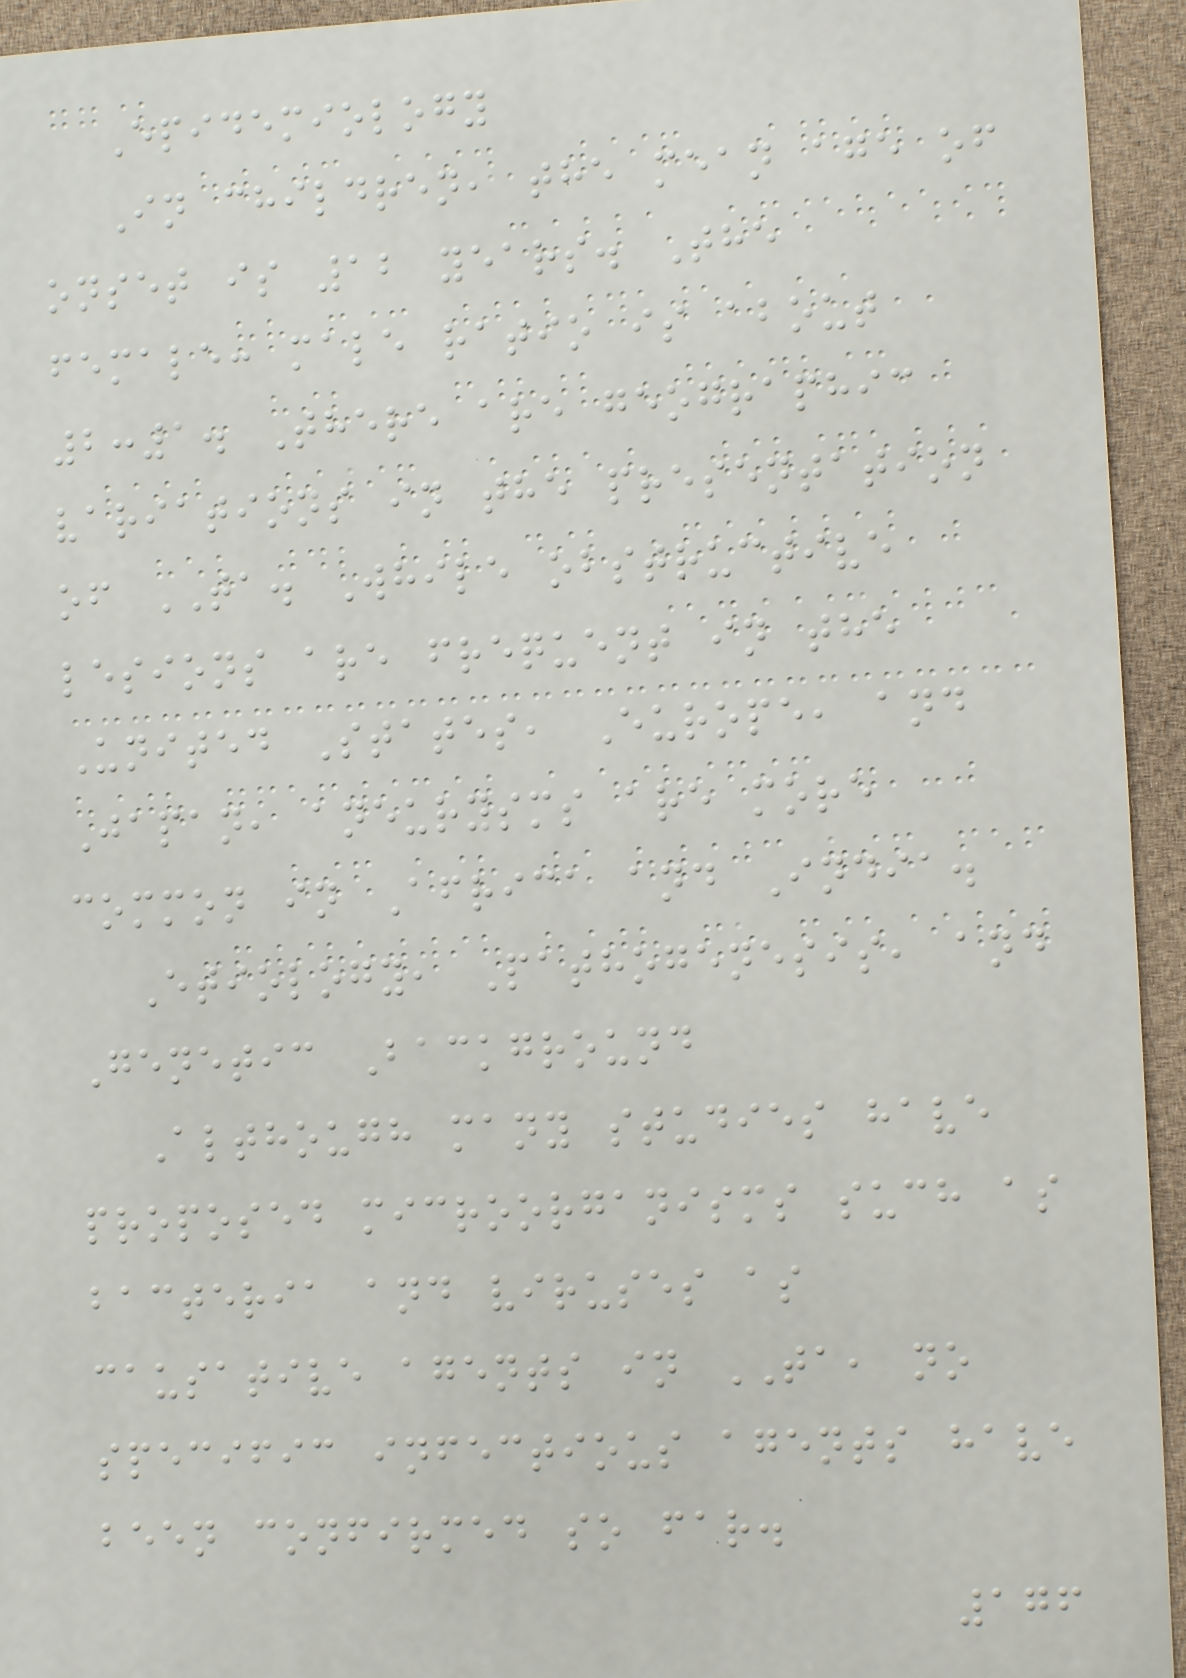Epidemiology
In children, the mean age of
onset is 12 years. The
female: male ratio is about
2:1. There are geographic
variations in the presentation
of TA. While obstructive
lesions are frequent in the
United States, Europe, and
Japan, aneurysms are more
common in Africa and India.
Etiology, Pathogenesis, and
Genetic Background
Although many studies have
proposed microorganisms such as
bacteria and viruses as
causative agents in TA, no
specific infectious agents have
been confirmed so far.
176
